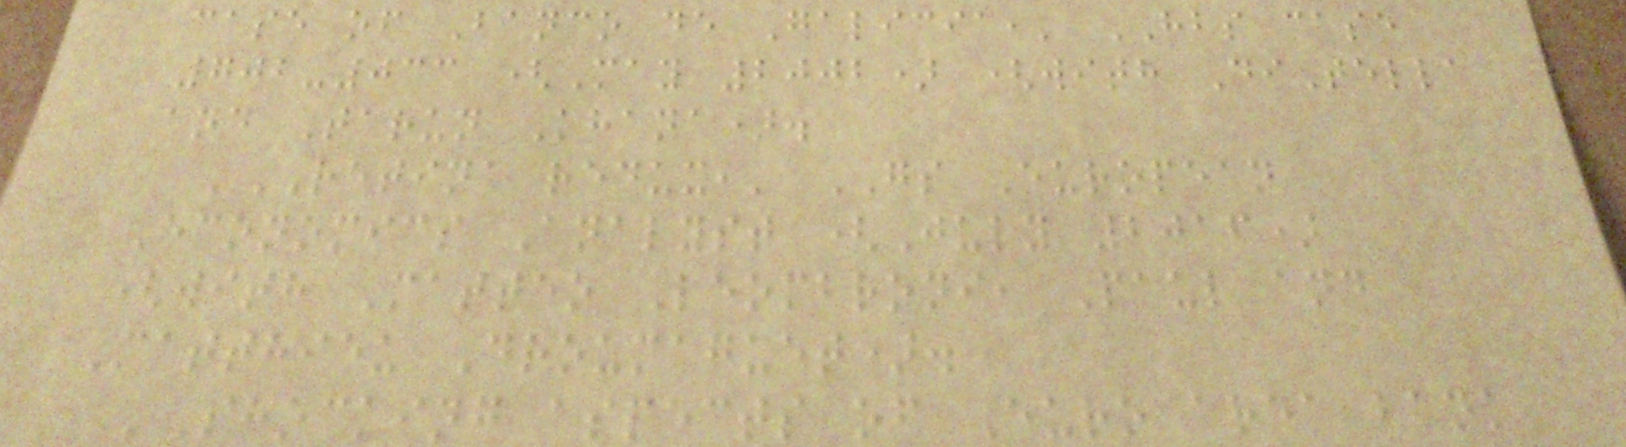case of Banco de Galicia,' HBS case
702-033 (May 2002) (with DiTella
and Tarun Khana).
'RETINA redux,' GS European
Economics Analyst (July 2016)
(with Matteo Leombroni, Paul and
Matthieu Droumaguet).
'Shocking aspects of Euro area bank
